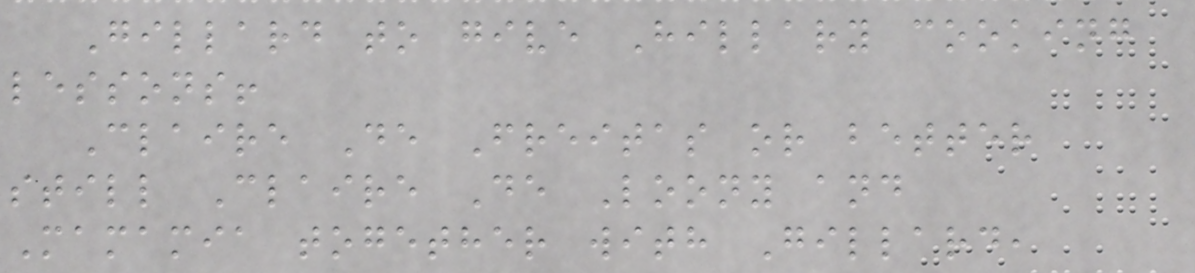Gillard to give Hillary cooking
lessons!
Claire De Freitas or better
still Claire De Loony and
Mamamia together with Gillard,
